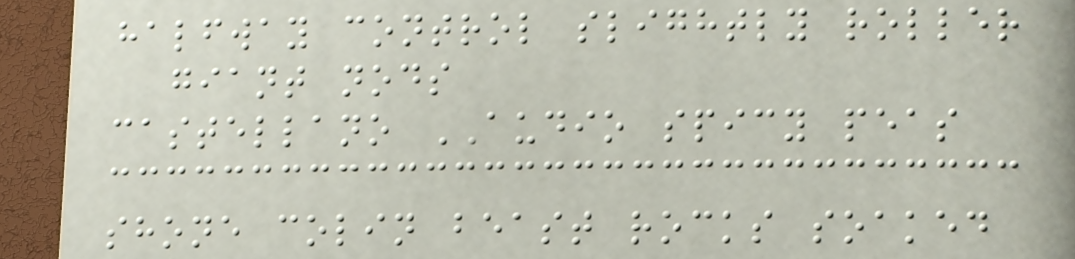halfway control slightly roller
giant nods
castellano AUDIO spicy peas
shone colin beast rocks soaked
